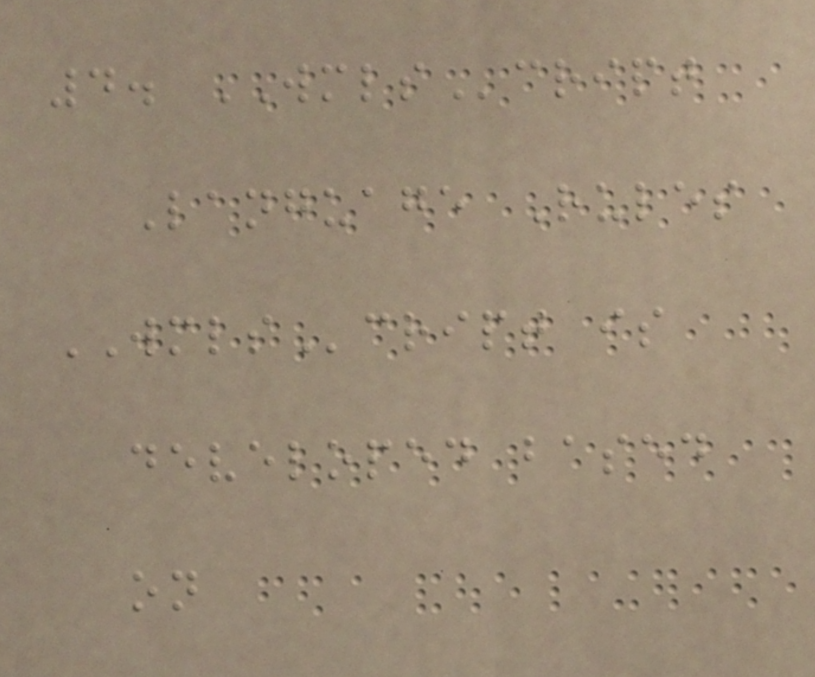4. WMLScript
Language Rules
WMLScript is
developed based
on
